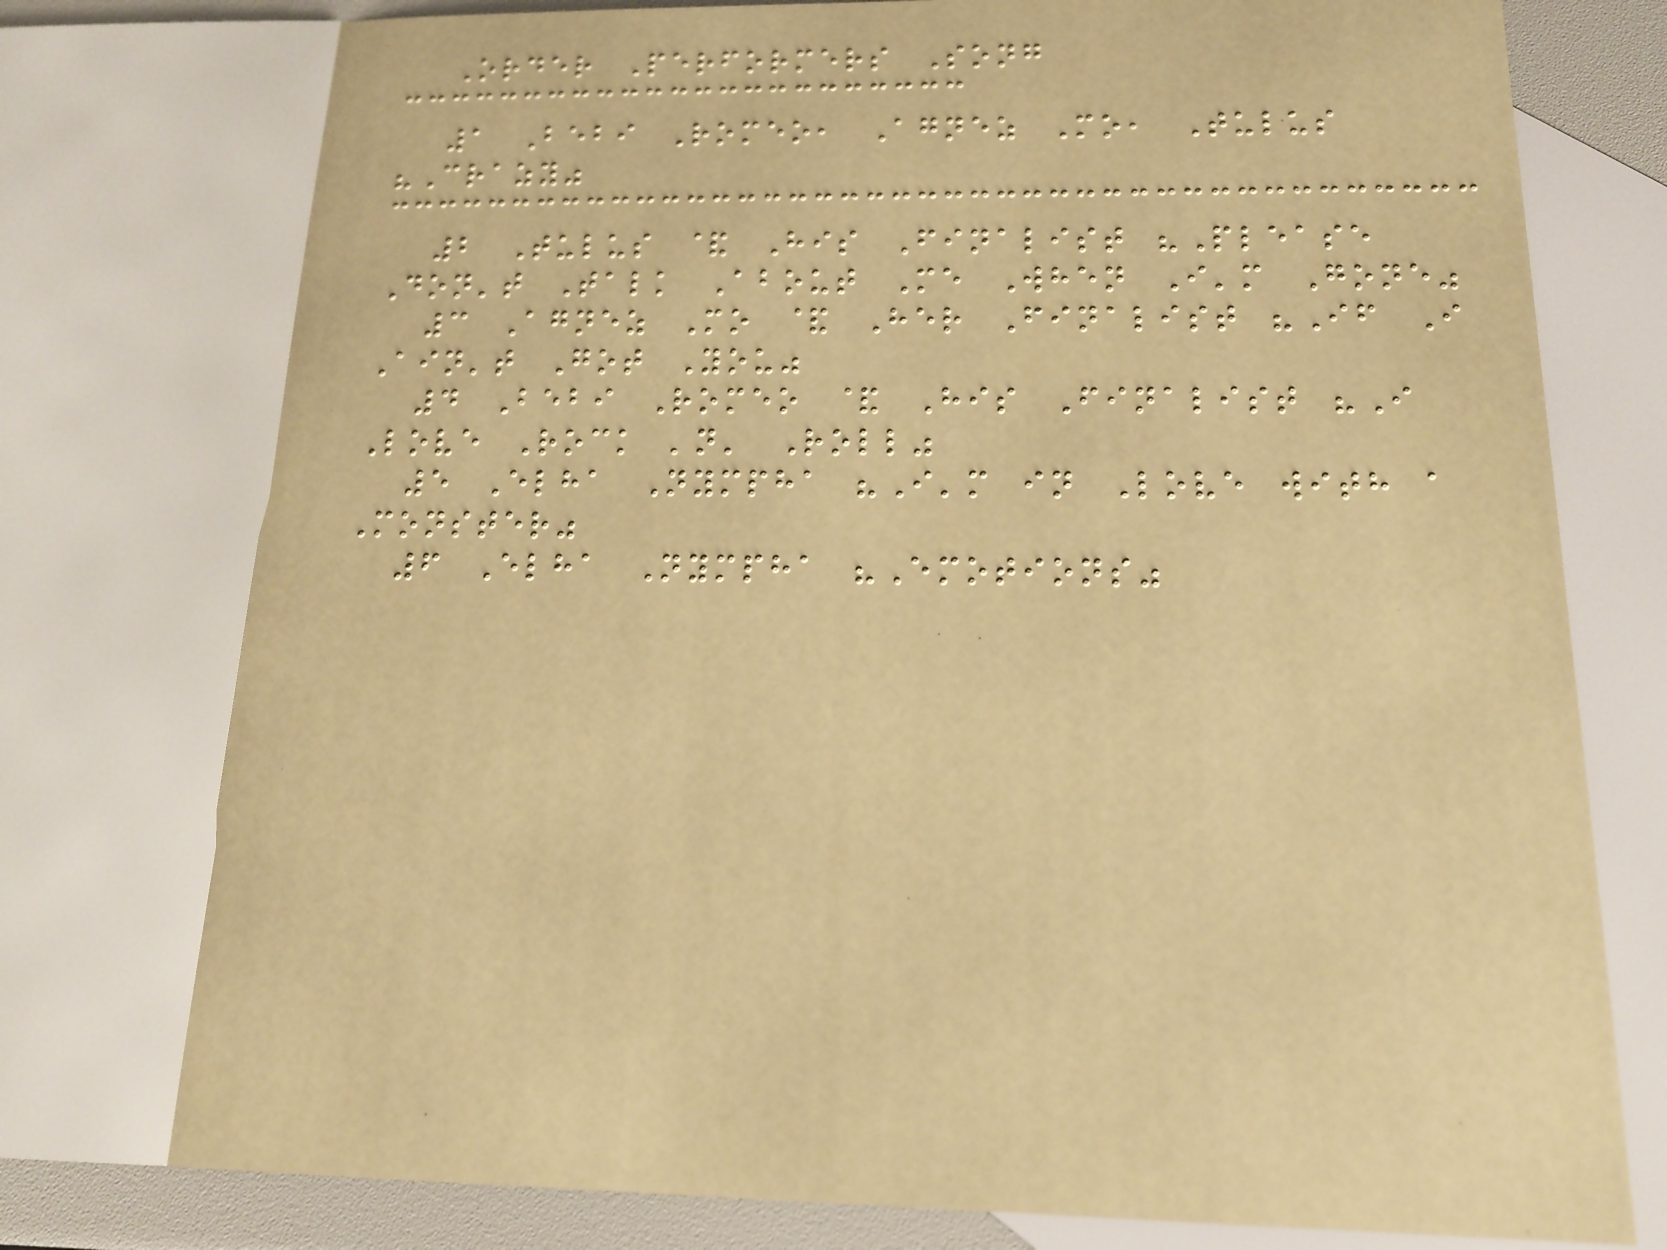Order Performers Song
1 Bebi Romeo, Agnez Mo, Tulus
"Crazy"
2 Tulus & His Finalist "Please
Don't Talk About Me When I'm Gone"
3 Agnez Mo & Her Finalist "If I
Ain't Got You"
4 Bebi Romeo & His Finalist "I
Love Rock 'n' Roll"
5 Elha Nympha "I'm in Love with a
Monster"
6 Elha Nympha "Emotions"
